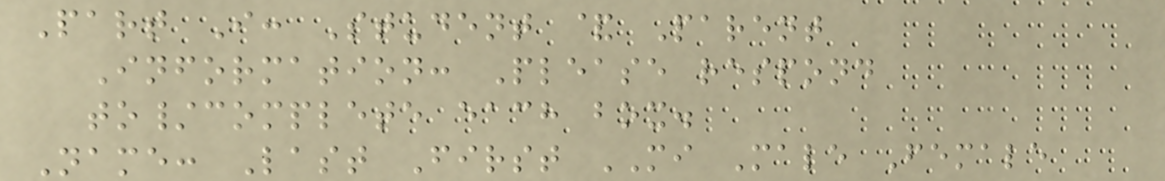Part I: Student & Parent
Information: Please respond
to/complete each box.
Name: Last First MI Male Female
